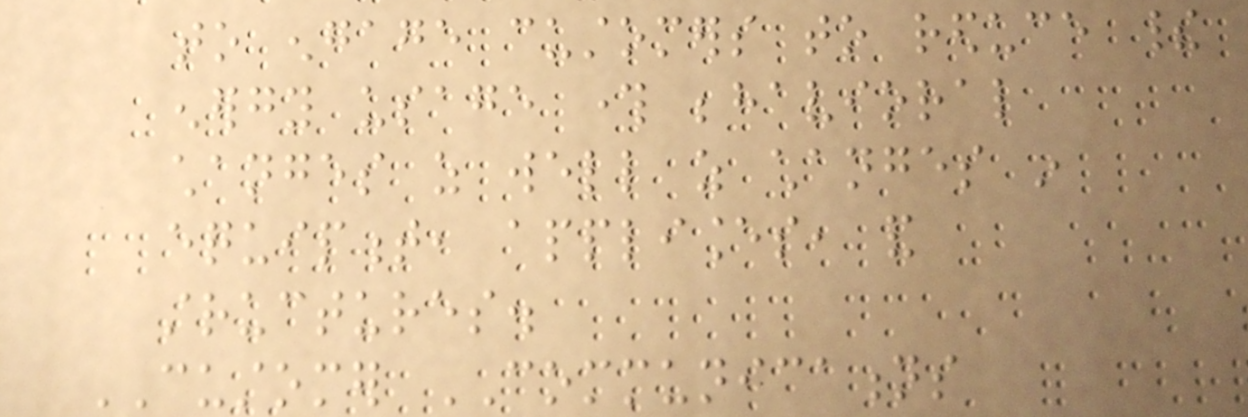to engage customers to reduce their
energy usage through behavioral
changes as well as changes in
equipment, appliances, and
structures.
CUSTOMER COMMUNICATIONS
